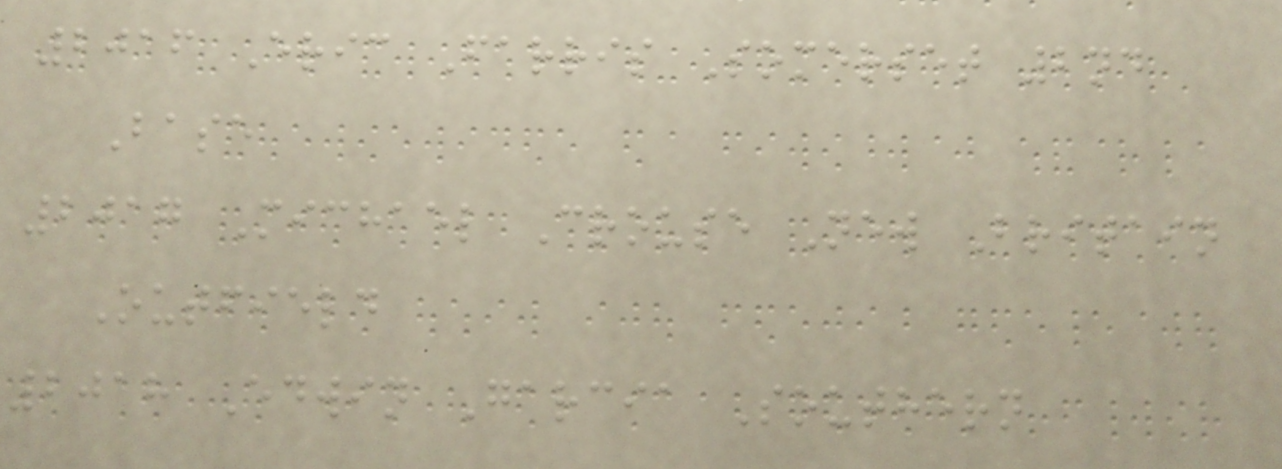2016 Eric Farris Somerset 2nd
Base
2017 Michael Crouse New Britain
Outfield
2018 Edwin Garcia Southern
